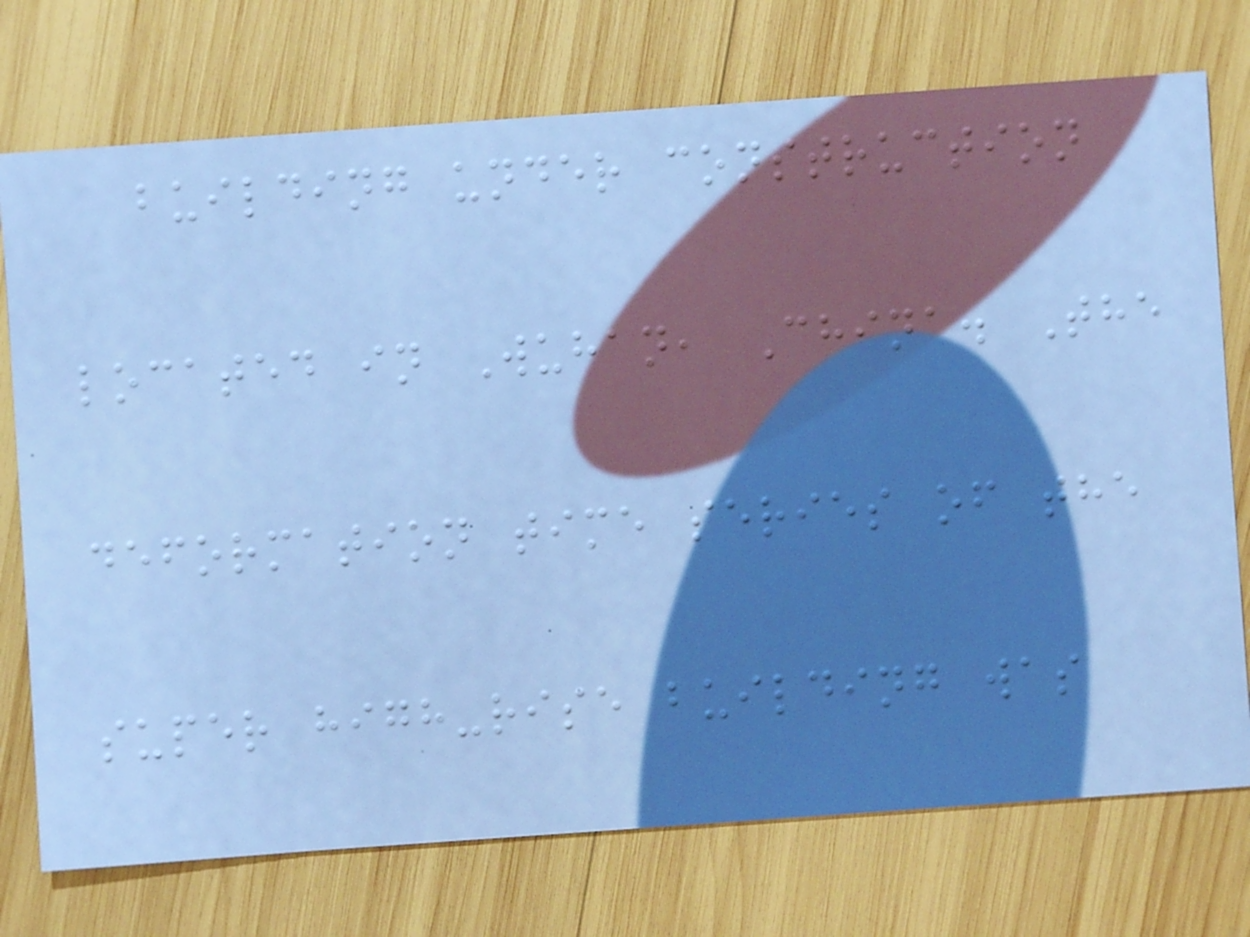building under construction
located in Wuhan, China. The
deformation time series of the
super high-rise building was
